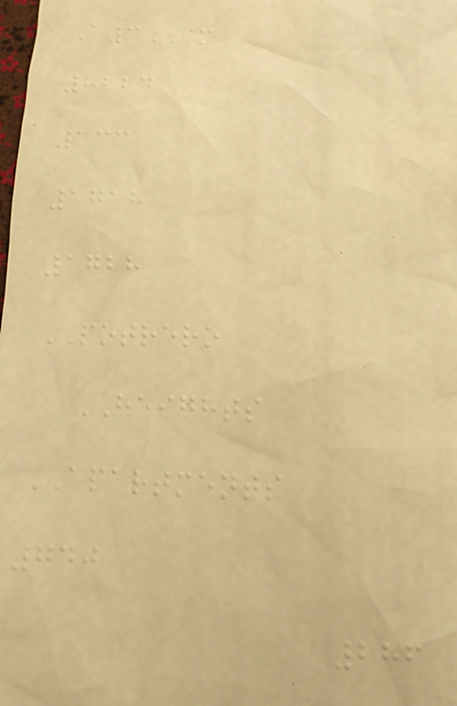A3IM
8224
133
1718
1728
POTRERO
HEIGHTS
APARTMENTS
740
286
